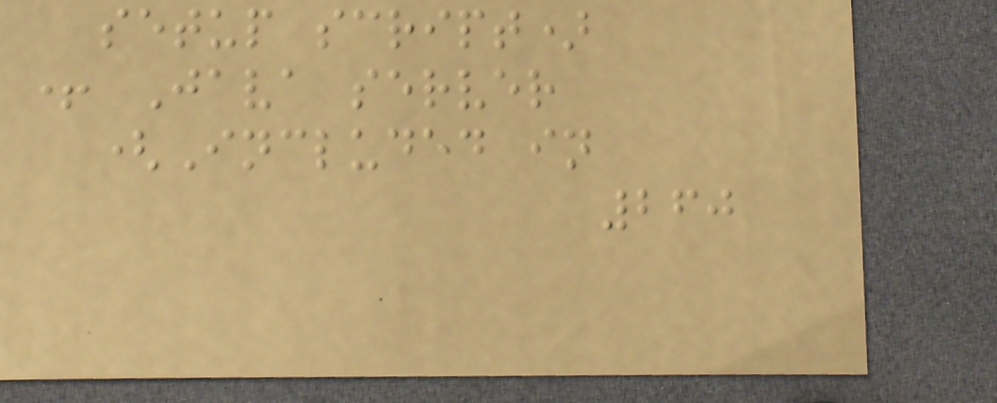setup script)
+ Java server
(Included in
260
